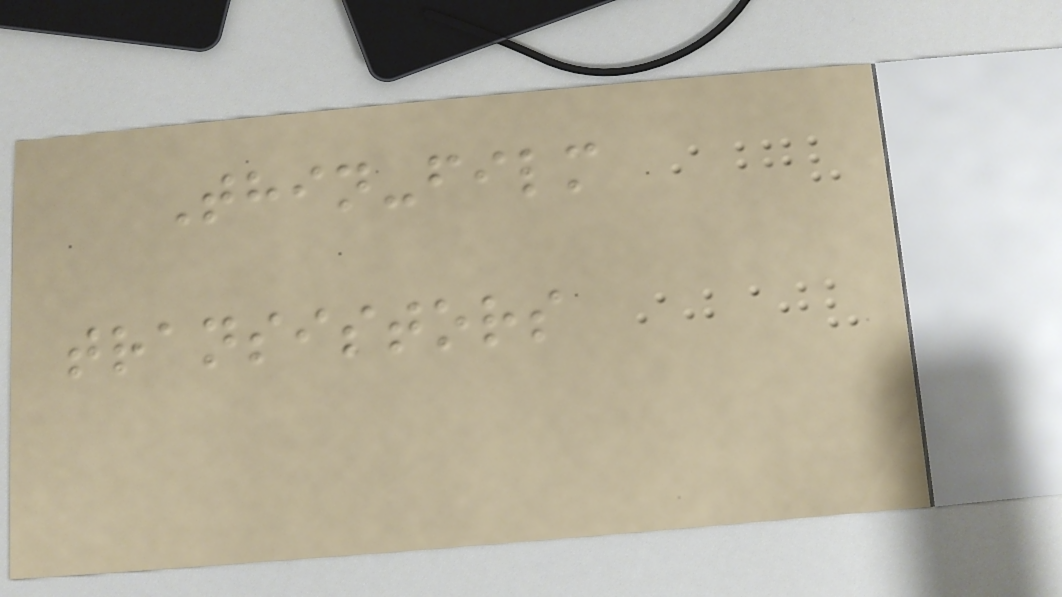Thin-film
transistors
